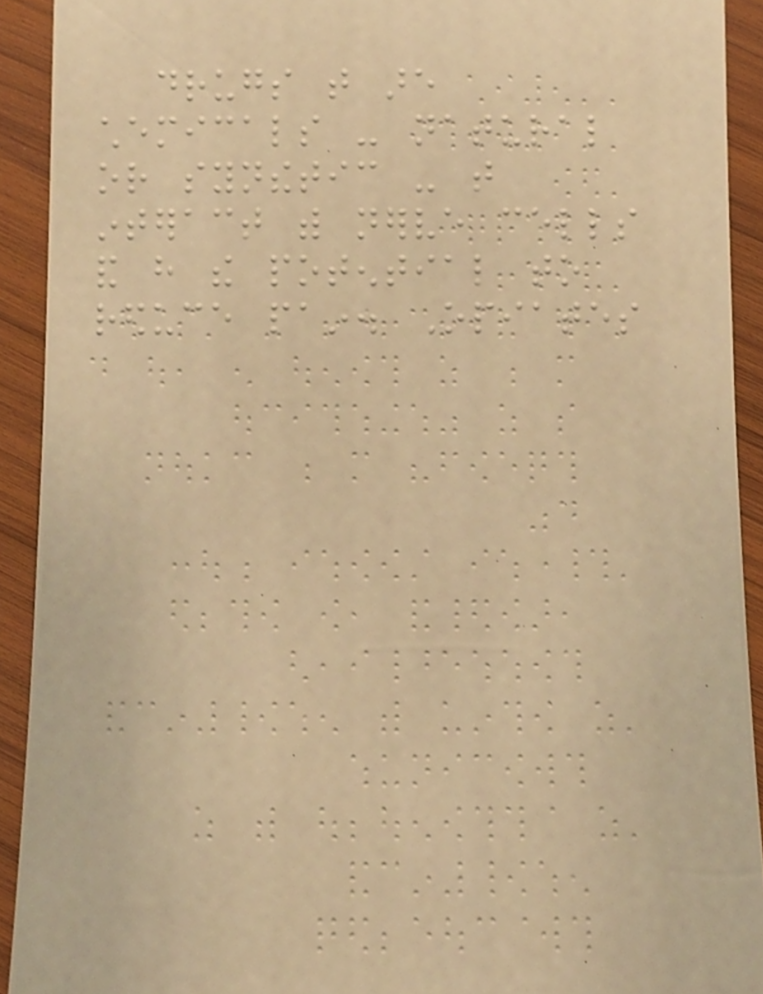drugs that are
chemicals - natural
or synthetic - that
interact with nerve cells
and have the potential to
reduce pain. Opiates
